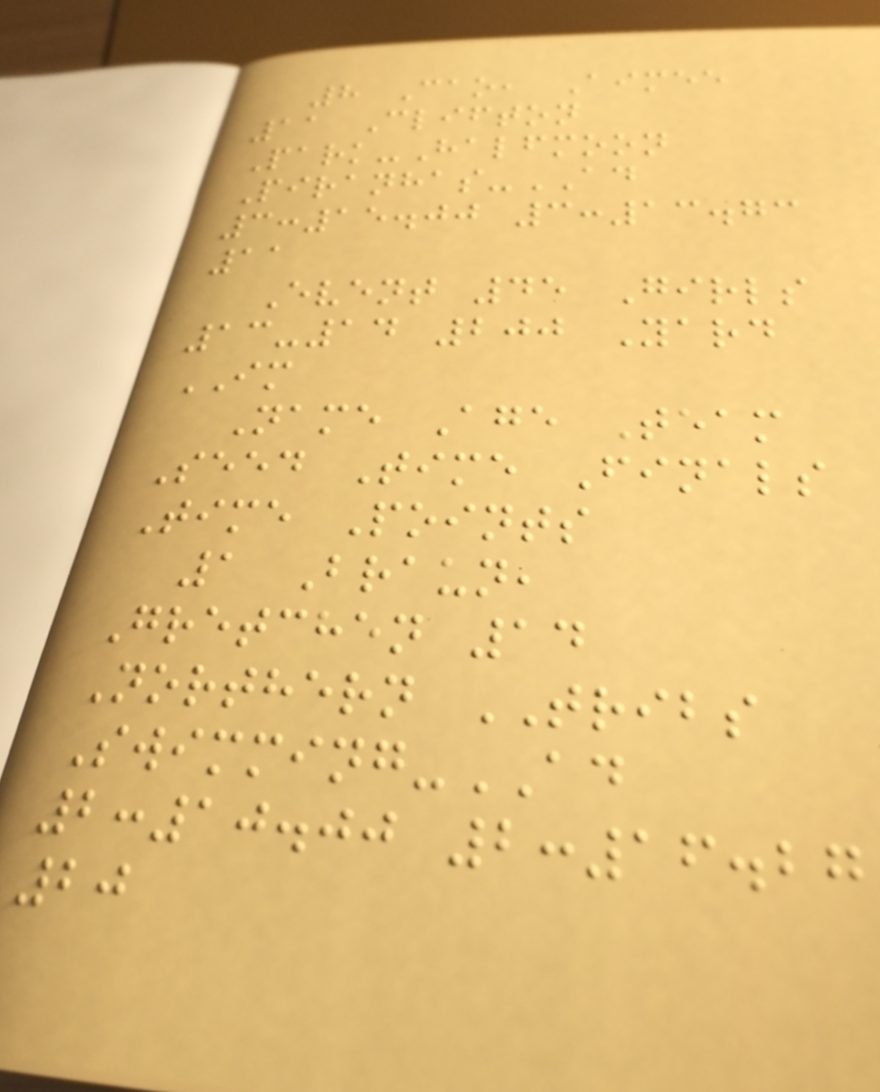8 Cao, Aimee
11 Clifton
Park-Halfmoon
Piranhas-AD
3:15.00 3:13.73
11
Event 45 Girls
13-14 200 Yard
IM
Name Age Team
Seed Time Finals
Time Points
1 Braun,
Gretchen 14
Northern TRIBS
Swimming-AD
2:10.00 2:16.27
20
